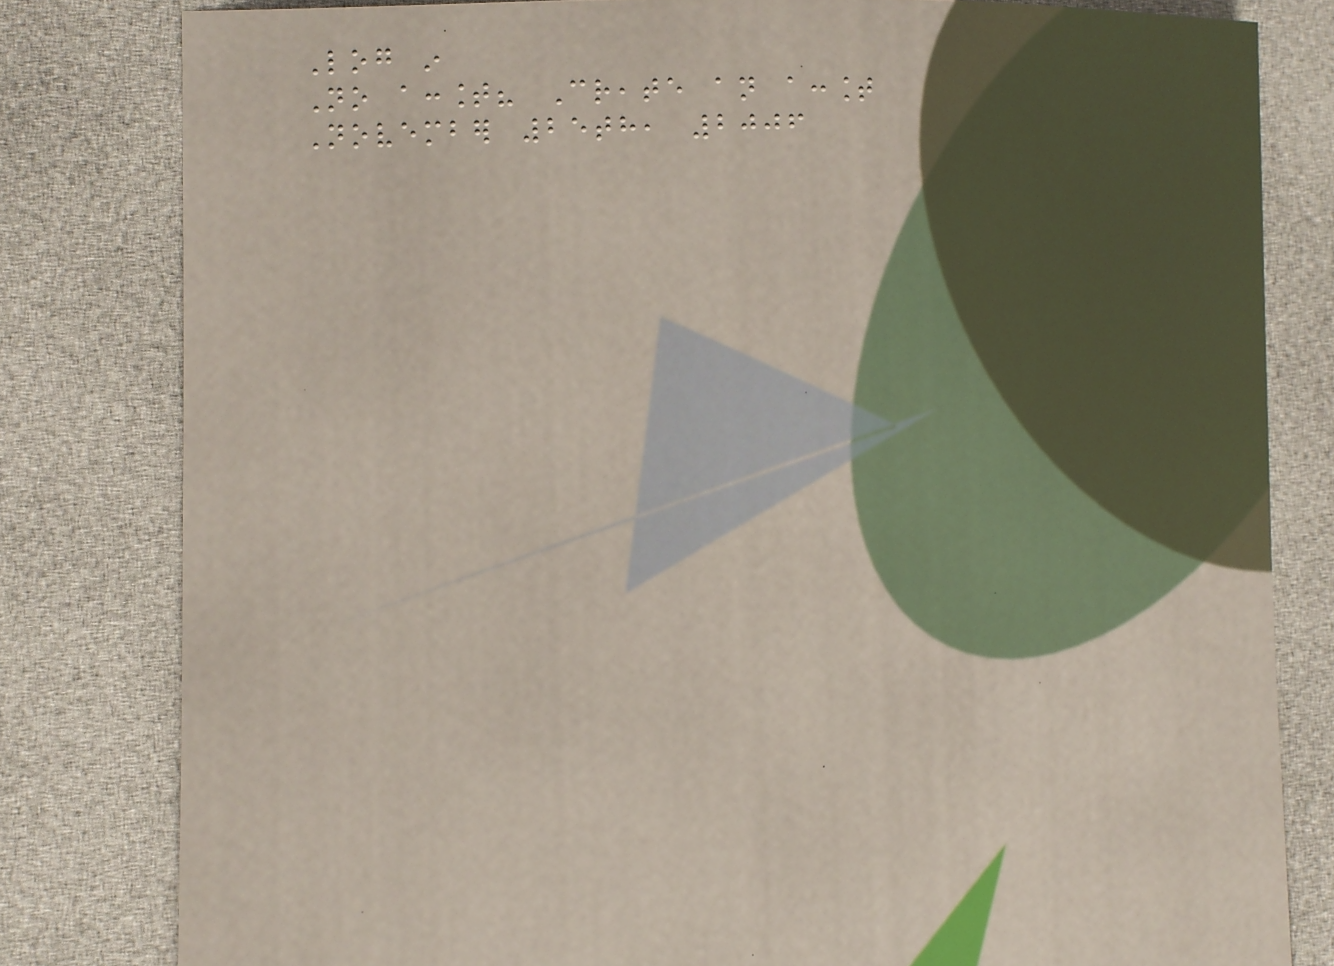Log in
No account? Create an account
November 25th, 2006
